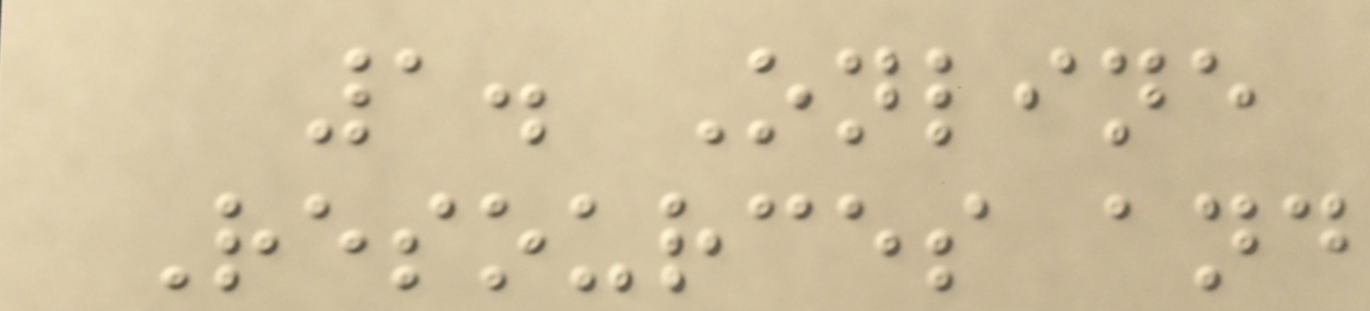1. Online
Resources and
